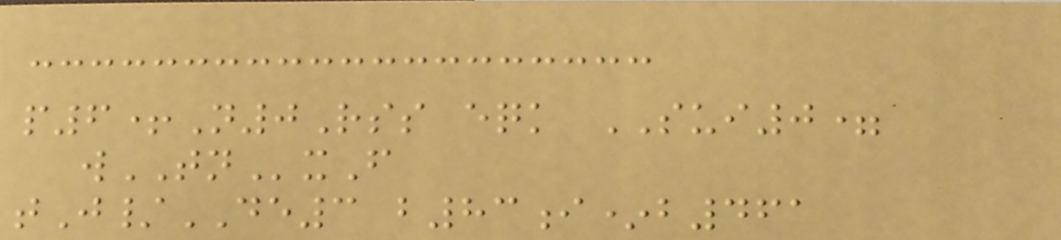p6+N0Rss eqk SUI0=
wTNxF
tJ/DE3 b83i*b461
